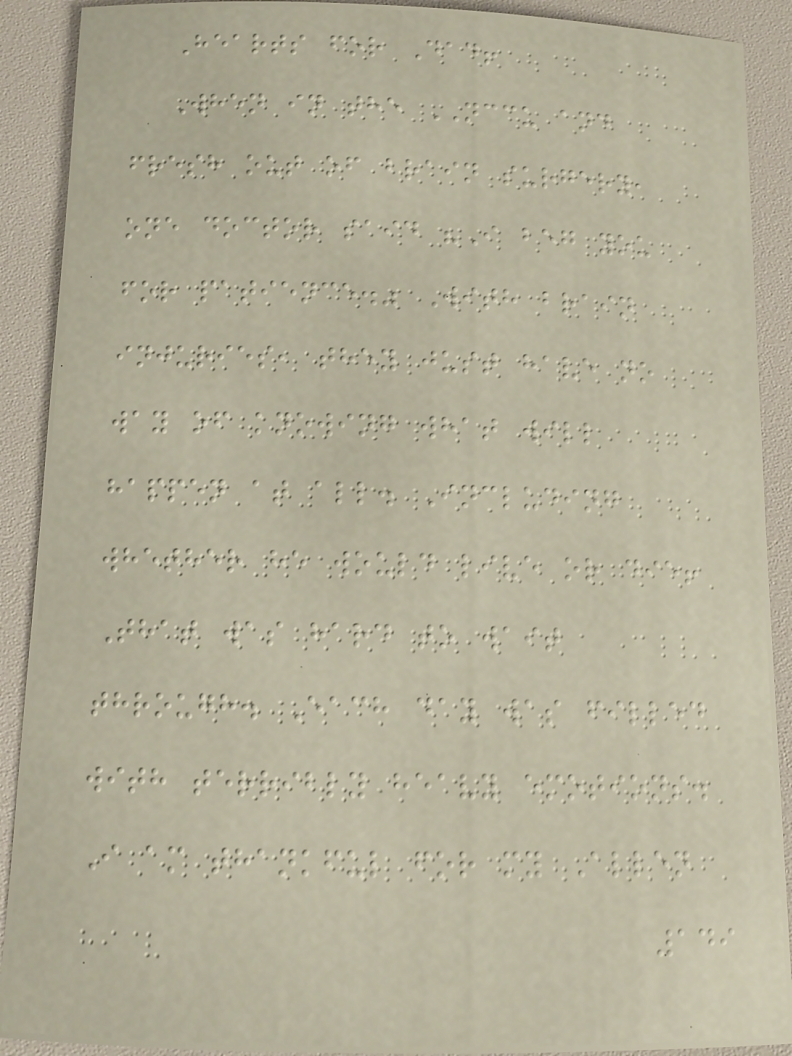Hearts for Dad!
When in the NCCU and
fresh out of brain surgery,
one doctor said "I beg you
for patience." With brain
injuries, they just have no
way of knowing what will
happen at all. Including
whether he would live or die!
That was hard to wait
through. Each day was filled
with terribly heavy emotions.
I am thankful for my Allen
149
